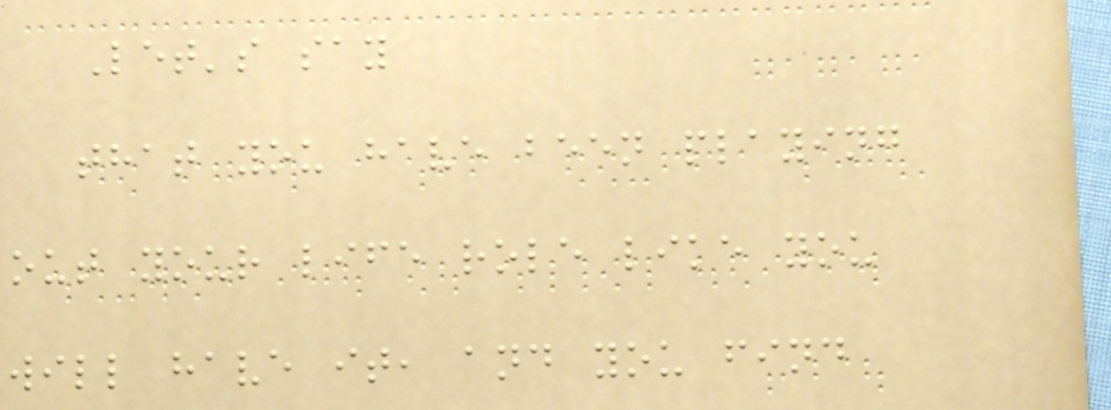Let's say
that you have been playing
out your life role like you
will have it, and you find
